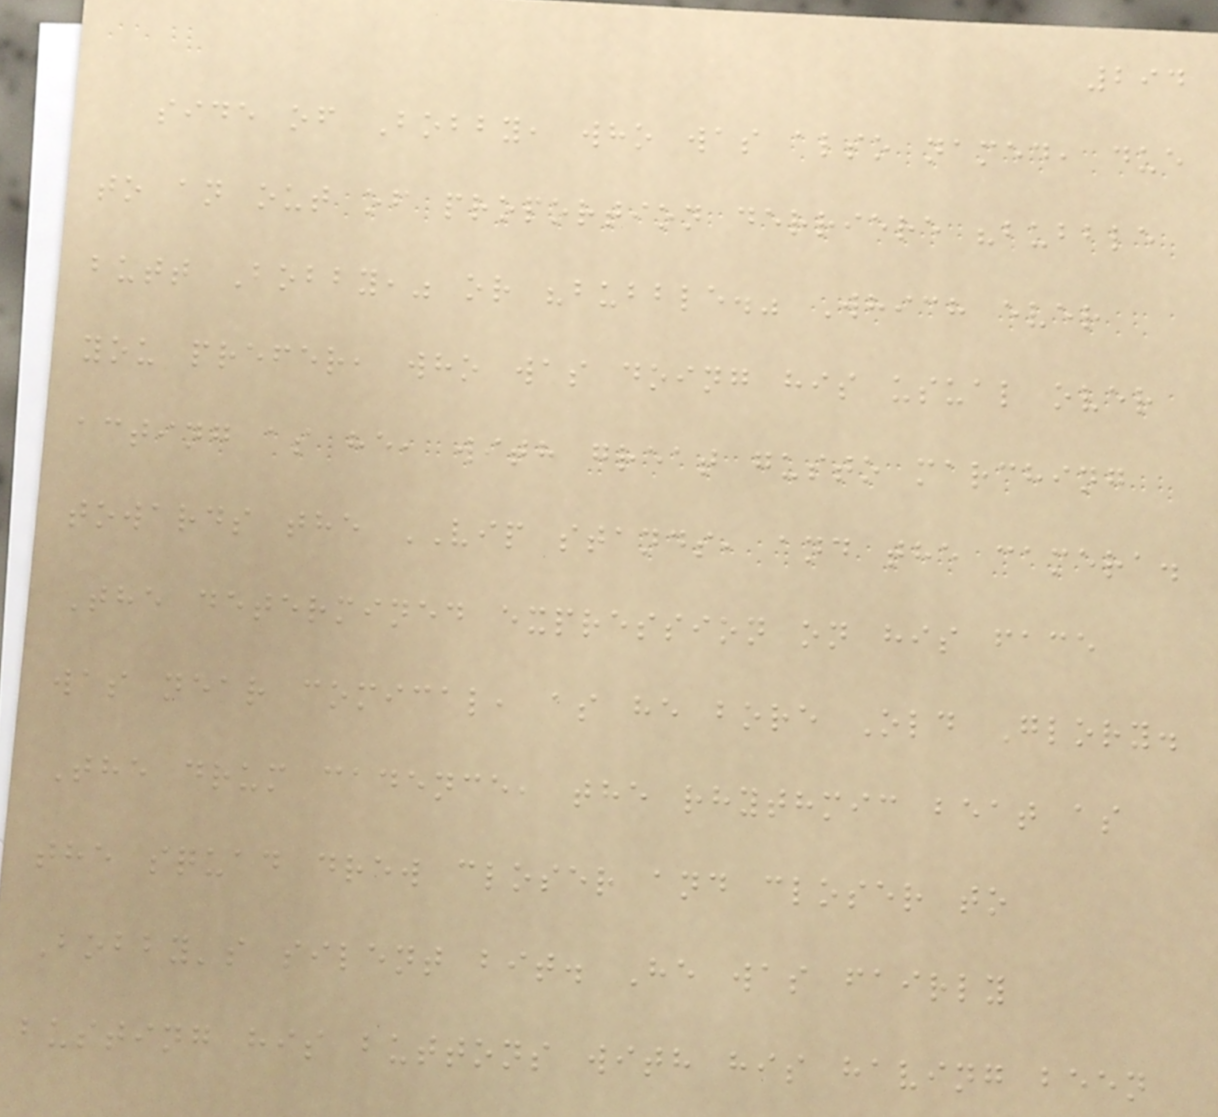294
side of Bobby, who was also named, due
to an out of proportion derriere "bubble
butt Bobby," or "bubble." Which ever
you prefer, who was doing his usual over
acting as he, with great gusto marching
towards the VIP stands, and the camera.
The determined expression on his face
was near comical, as he bore Old Glory.
The drum cadence, the rhythmic beat as
the squad drew closer and closer to
Bobby's silent bit. He was fairly
busting his buttons with his having been
